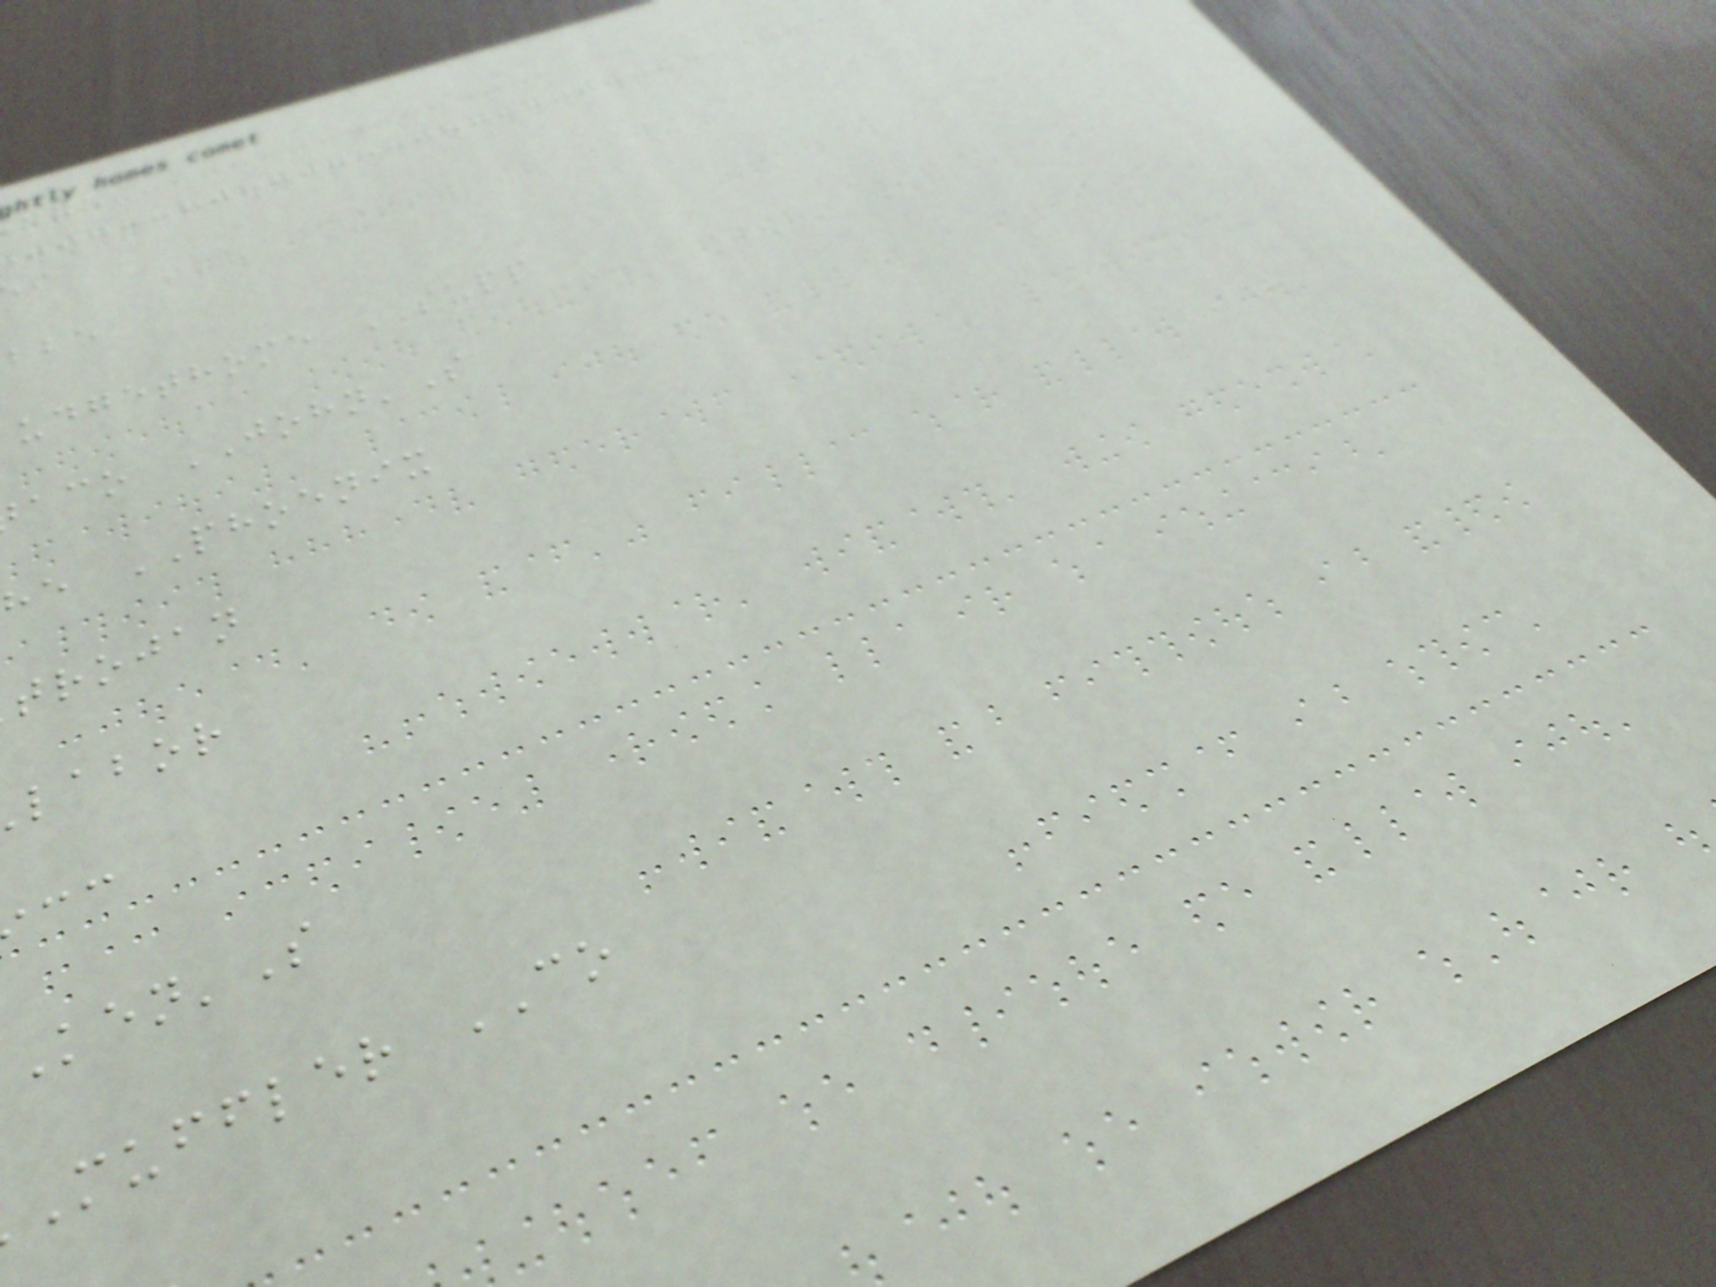udgethome SUPP
aco JOHN'S
he PHOENIX
trojan
labor
muffler CO
